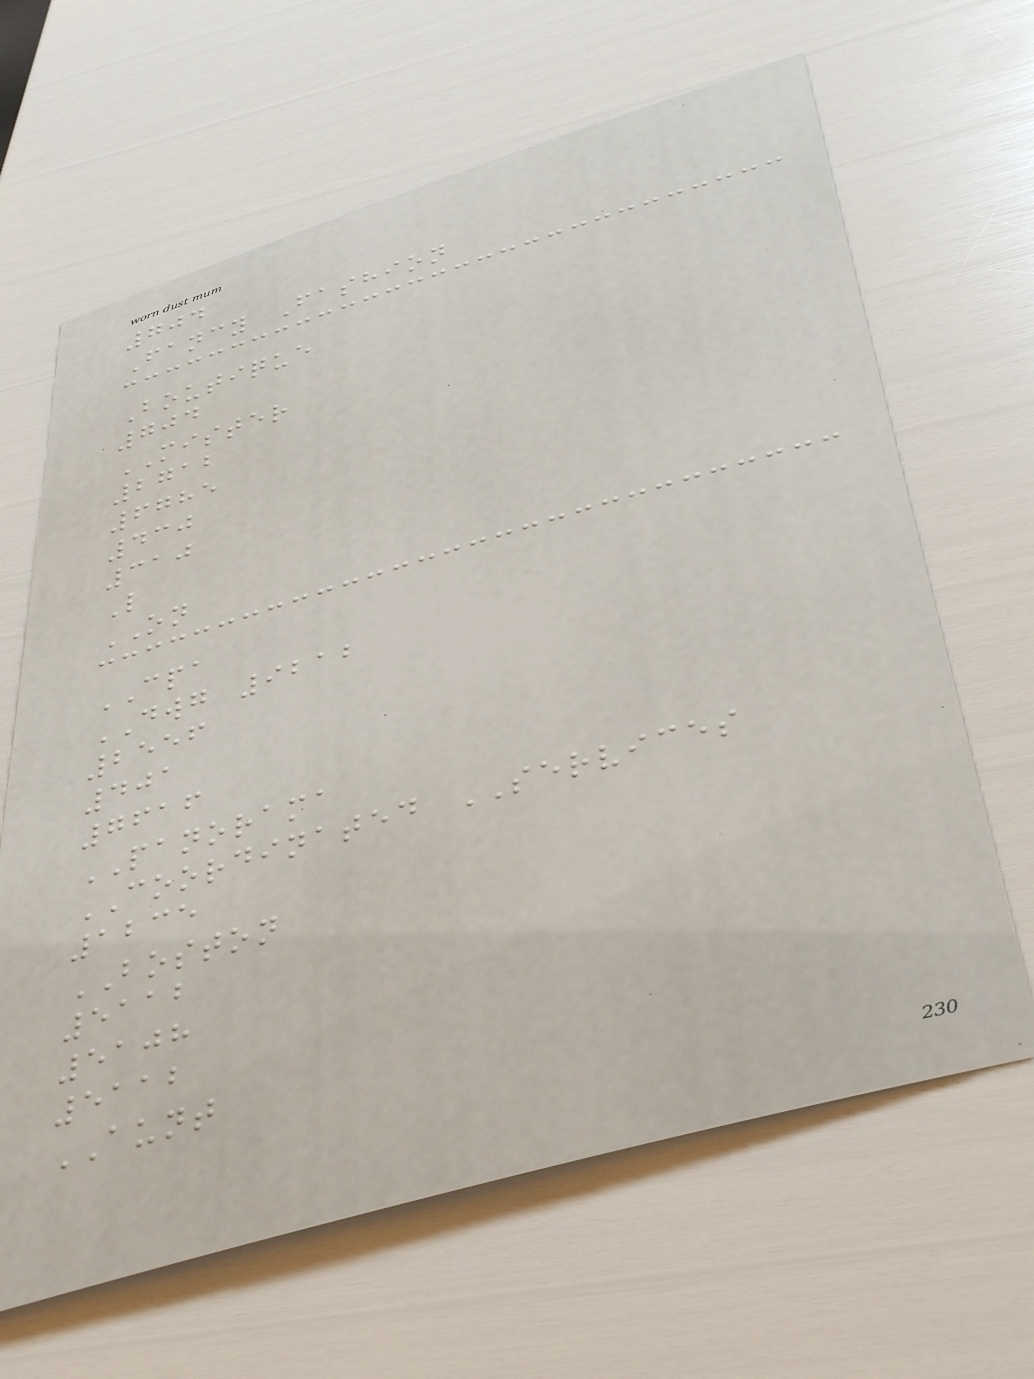704
Fancy Fashion
Boutique
704
MISTER
2712
6785
430
310
L
ON
CPA
DWG 9212
2556
401
7616
PANORAMA
COORDINATED SERVICES
1235
BOSTON
5112
5108
5112
AUNT
